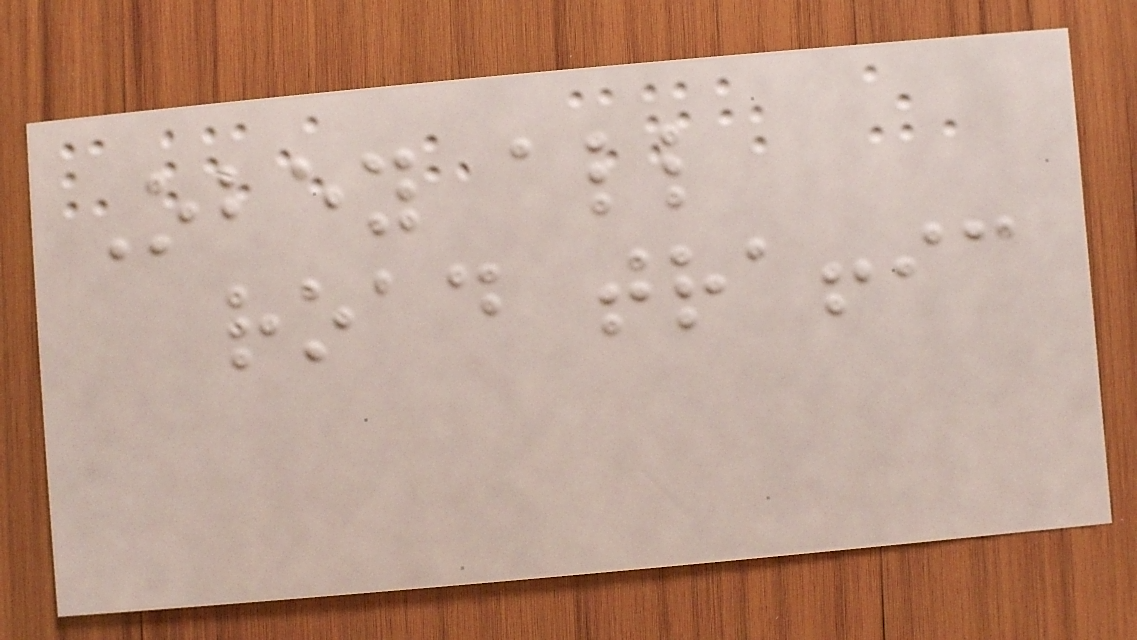Obey all
road traffic
